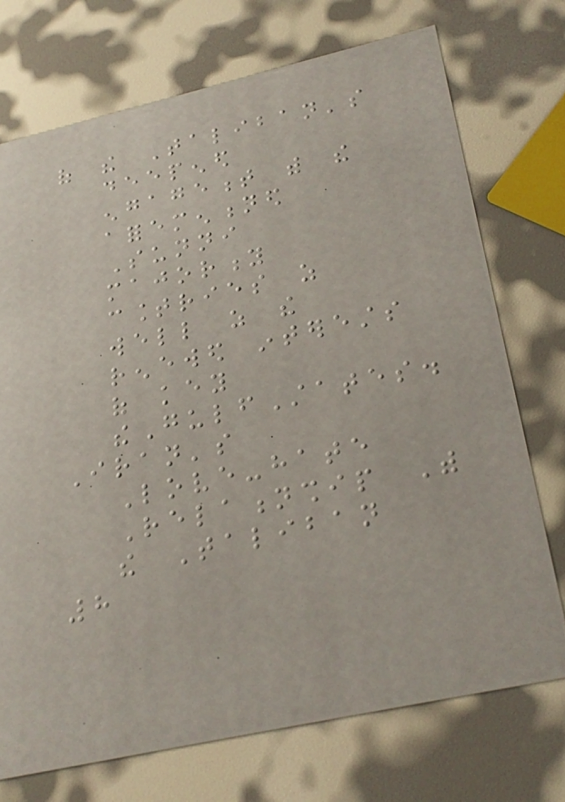of the Taliban's
deepened
engagement with the
aforementioned
Sunni
majority
countries as
well as the
renewed interests
of key
theGulfStates.
Iran's
Love-hate
Relationship With
the Taliban
8
